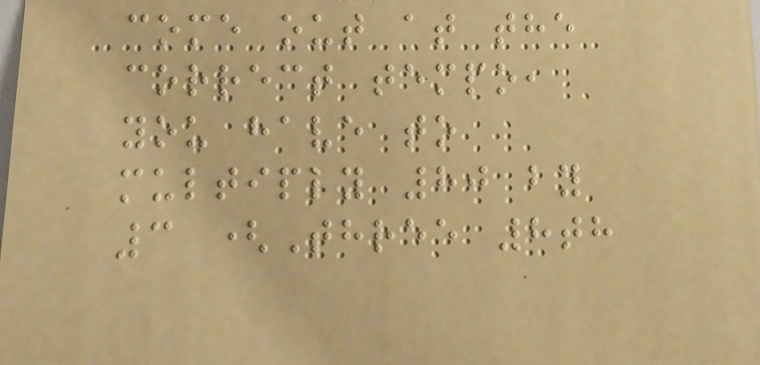come out at the
correct tempo,
you have to
multiply 80 by
3 (Three 8th
